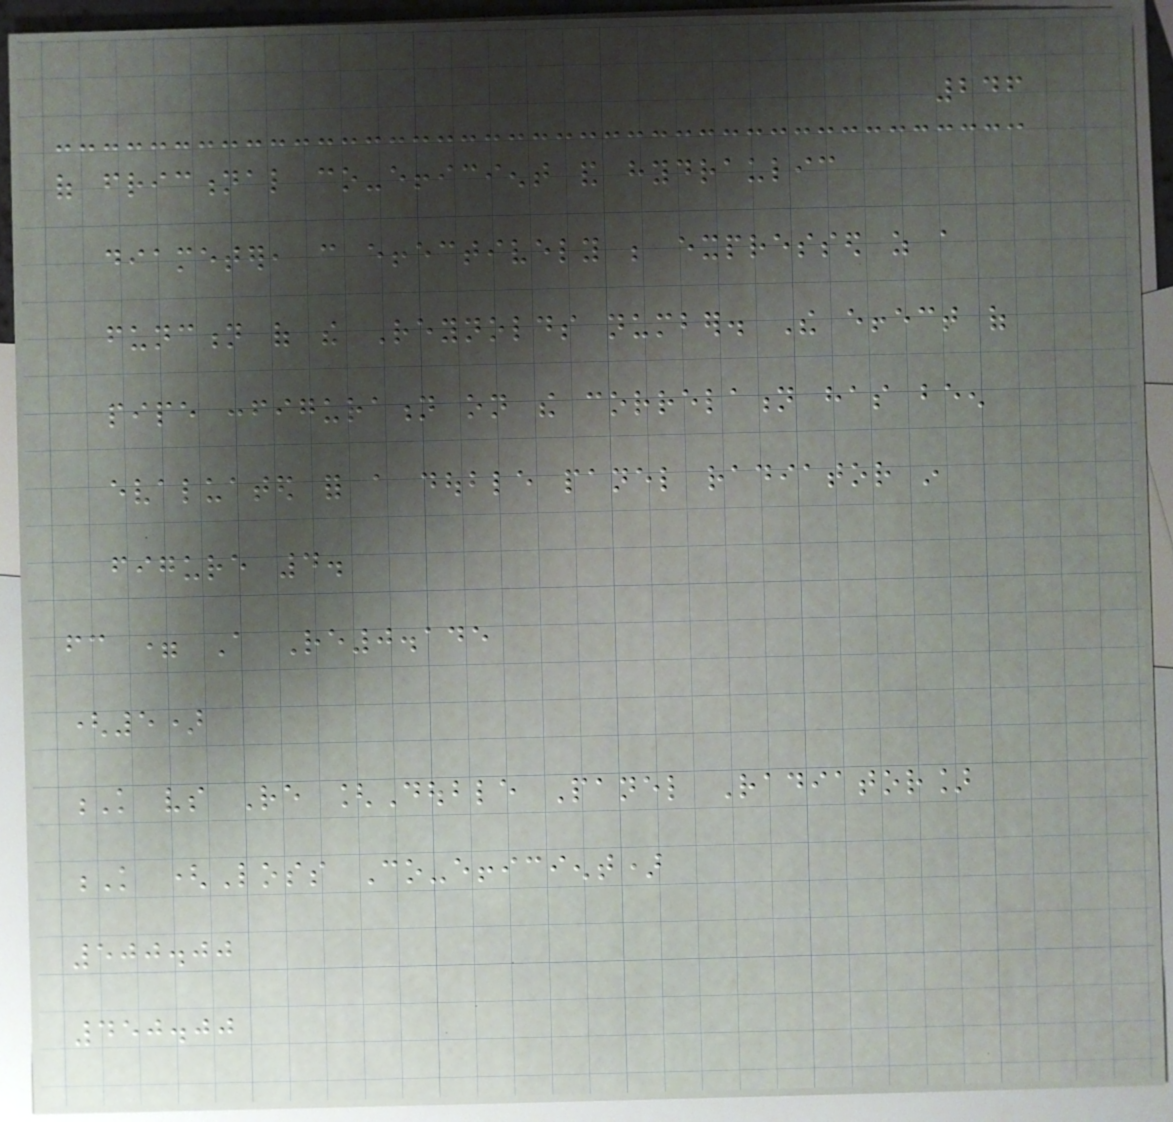246
of frictional co-efficient and hydraulic
diameter, can effectively be expressed as a
function of the Reynolds number. The effect of
pipe configuration on the correlation has been
evaluated for a double panel radiator in
figure 4.
fc = A Re0.145
(5)
K vs Re [Double Panel Radiator]
K (Loss Co-efficient)
500.00
450.00
